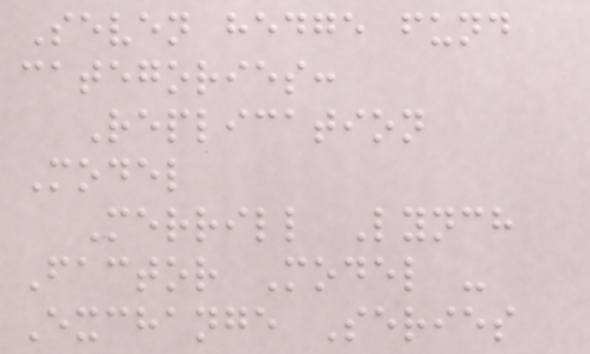Seven hedge fund
categories:
Replication
Model
Merrill Lynch
Factor Model -
Exchange Series
